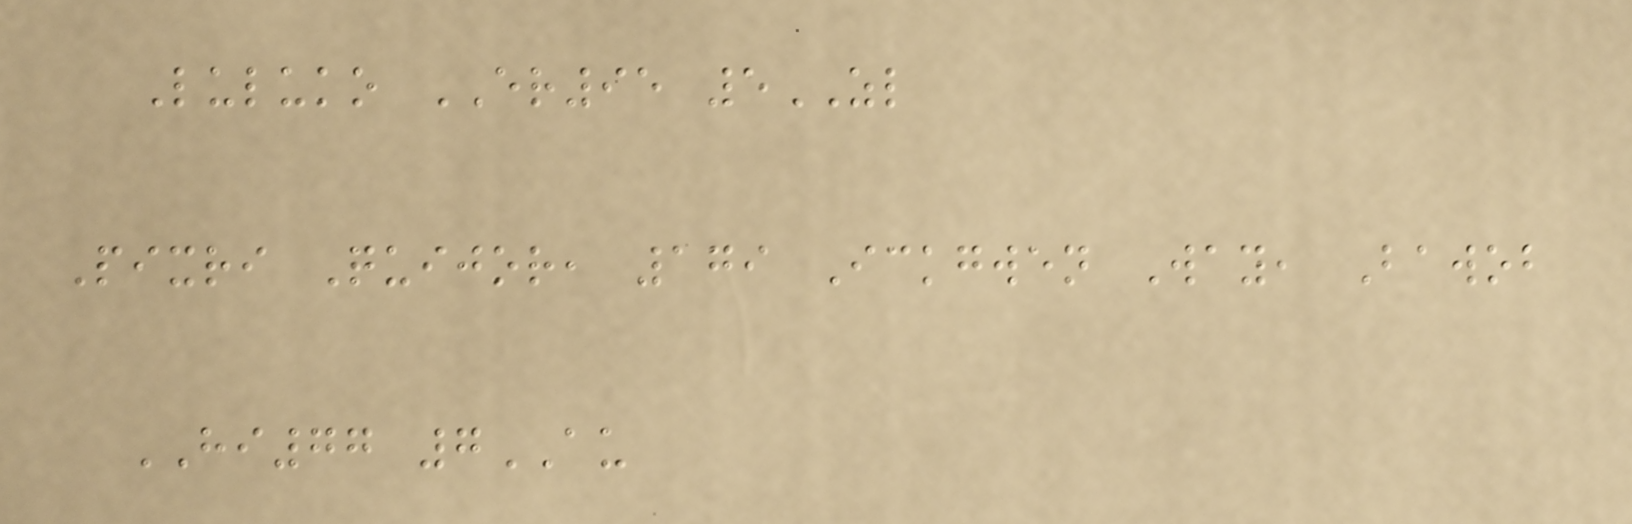Luluko ER95 5ZL
Pixri Quijor, 179 Ickgwen Way, Bawob
HI77 7AU
